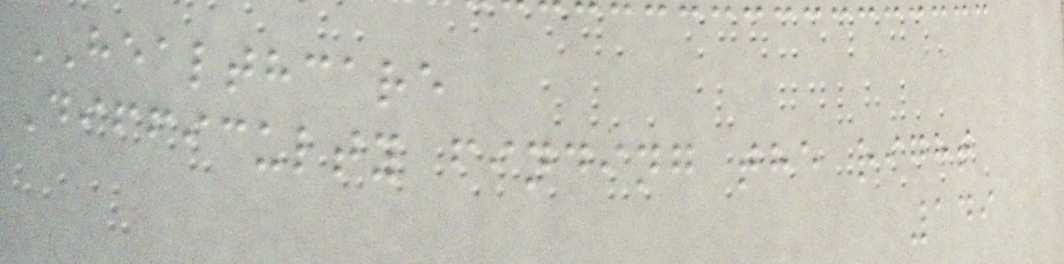HEALTHCARE
Difficulty finding the right
149
